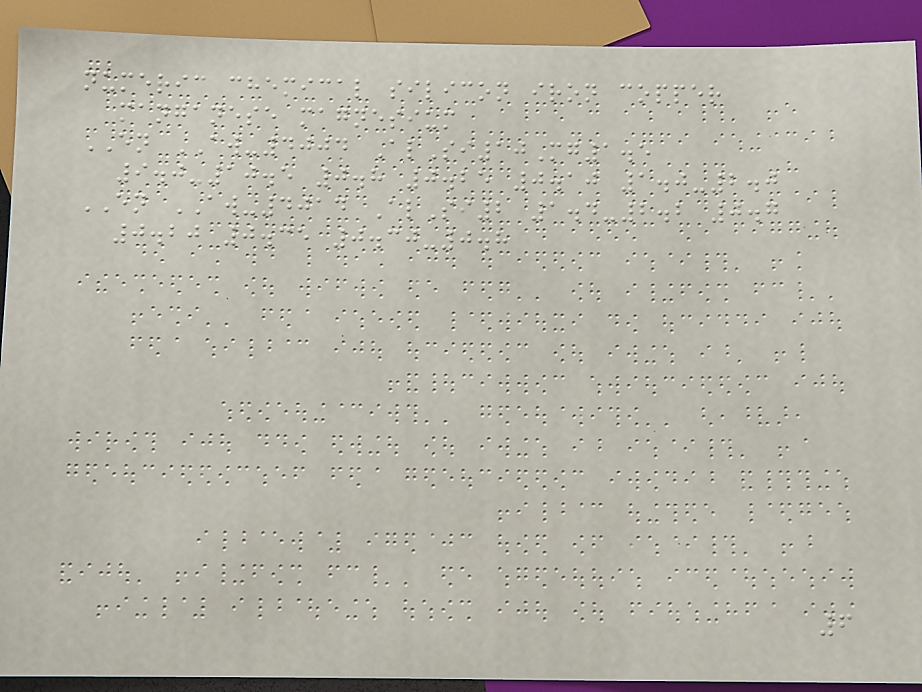numeric chemical silicon iron copper
manganese magnesium
EN AW-4004 AlSi10Mg1.5
9.0-10.5 0.8 0.25 0.10 1.0-2.0
EN AW-4014 AlSi2 1.4-2.2 0.7
0.20 0.35 0.30-0.8
6
